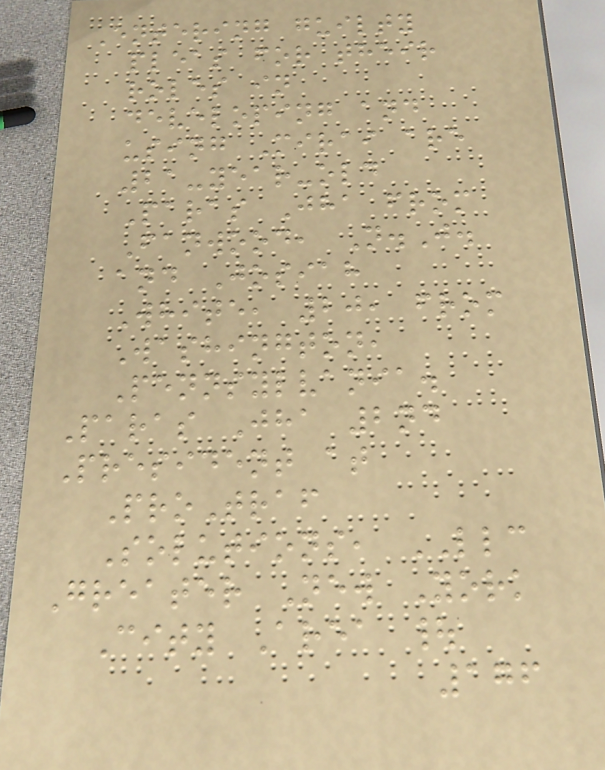Entering guilty
pleas for their
roles in
developing and
using Mirai are
21-year-old
Paras Jha from
Fanwood, N.J.
and Josiah
White, 20, from
Washington,
Pennsylvania.
Paras Jha 2nd
President at
ProTraf
Solutions, LLC
Greater New York
City Area |
176
